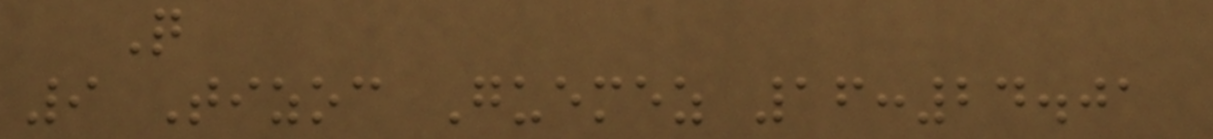Q
9 Tizoc Guemez 16:24.01
